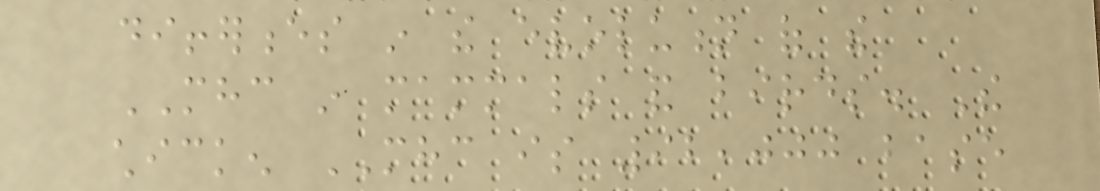differences in the evolution of the
MHC in mammals and birds. The
chicken MHC is 92,000 base
